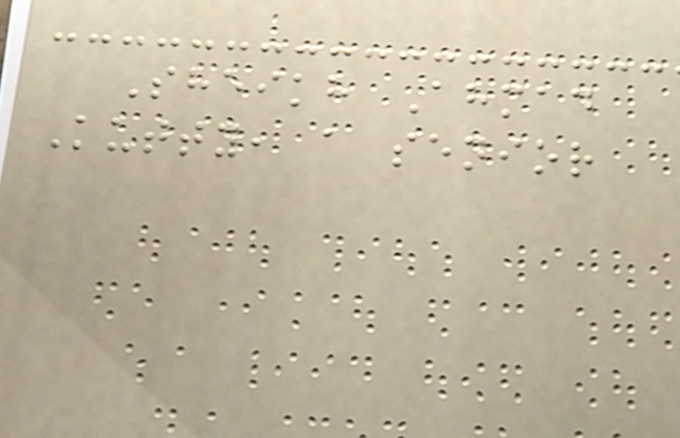Sheikh Ahmad
Kutty, a senior
